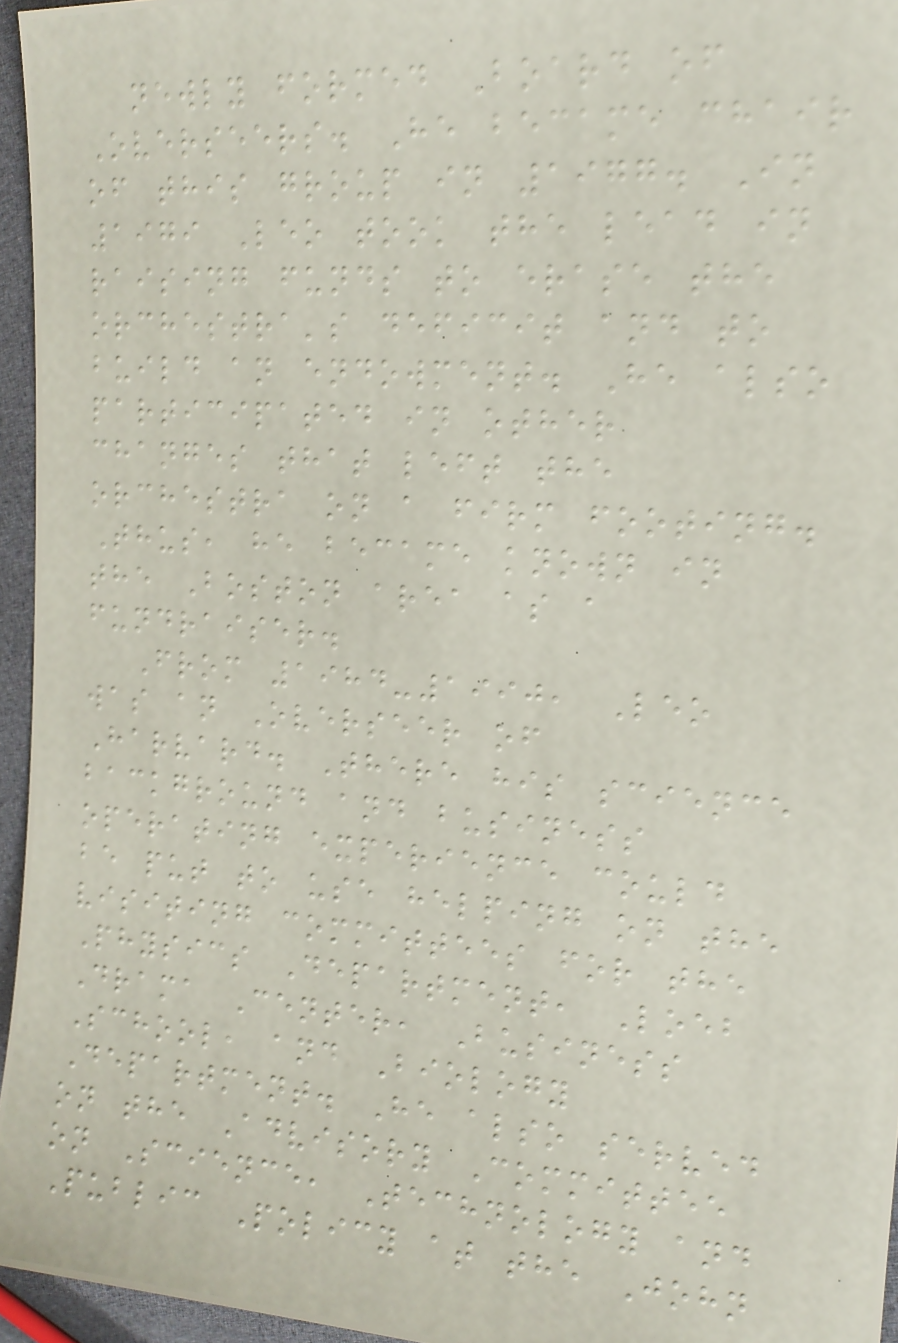newly formed Board of
Overseers. He became chair
of this group in 1977. In
1979 Leo took the lead in
raising funds to erase the
orchestra's deficit and to
build an endowment. He also
participated in other
changes that left the
orchestra on a firm footing.
Thus, he became known in
the Boston area as a
fundraiser.
From 1984-1990, Leo
was an Overseer of
Harvard. There his science
background and business
operating experience could
be put to use helping on the
visiting committees for the
Physics Department, Loeb
Drama Center, Business
School, and Biology
Department. He also served
on the Advisory Committee
on Science, Technology and
Public Policy at the John
